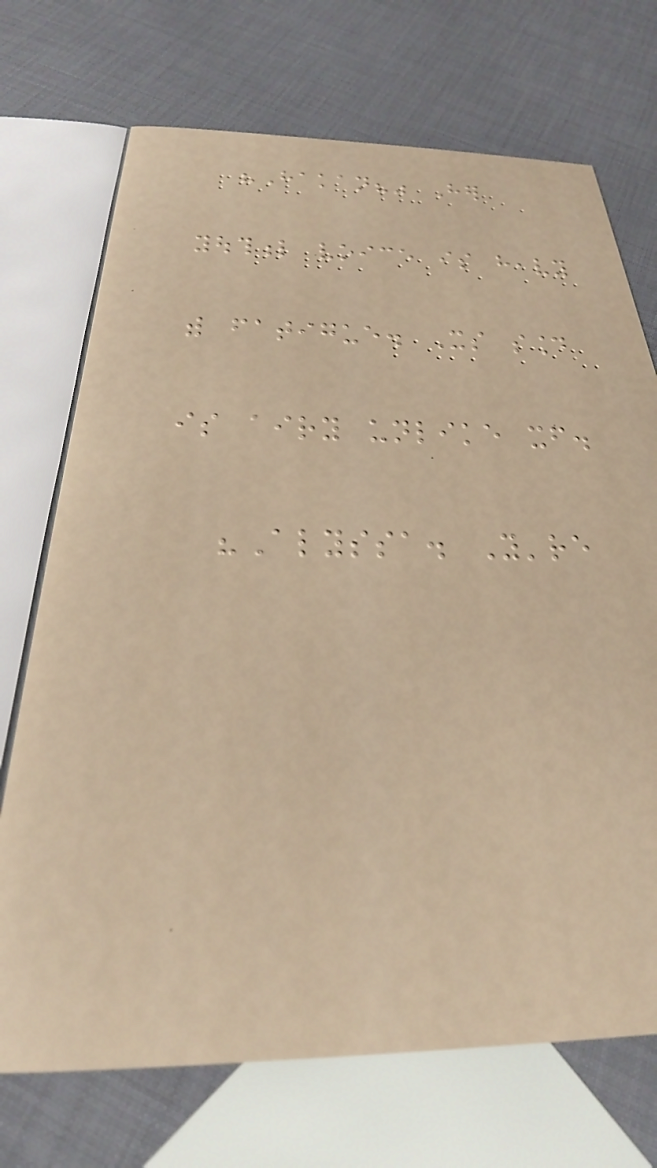"Hakan?" Her
youthful voice is heavy
with fatigue. Its sound
is airy unlike itself.
"Alyssa. You're
